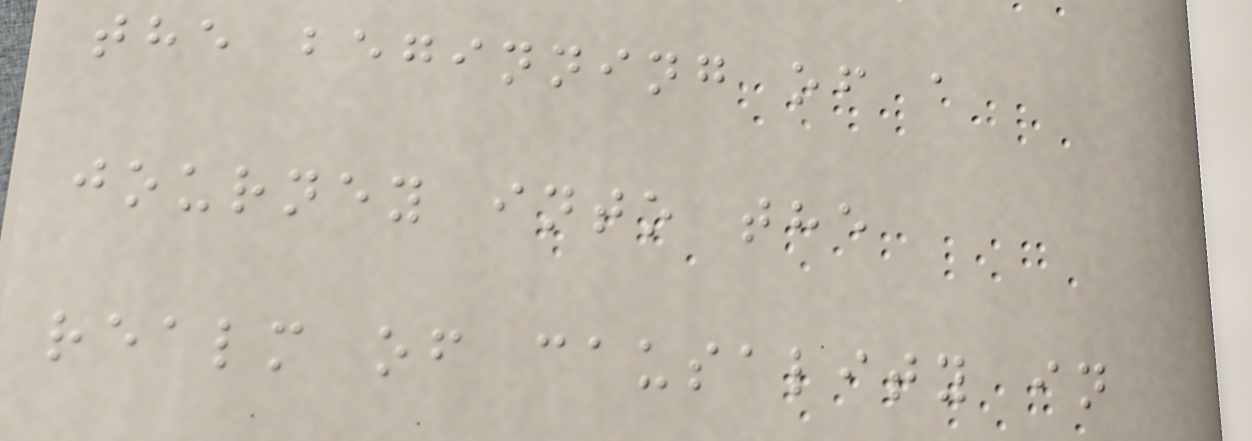the beginning of a
journey into the
realm of causality in
